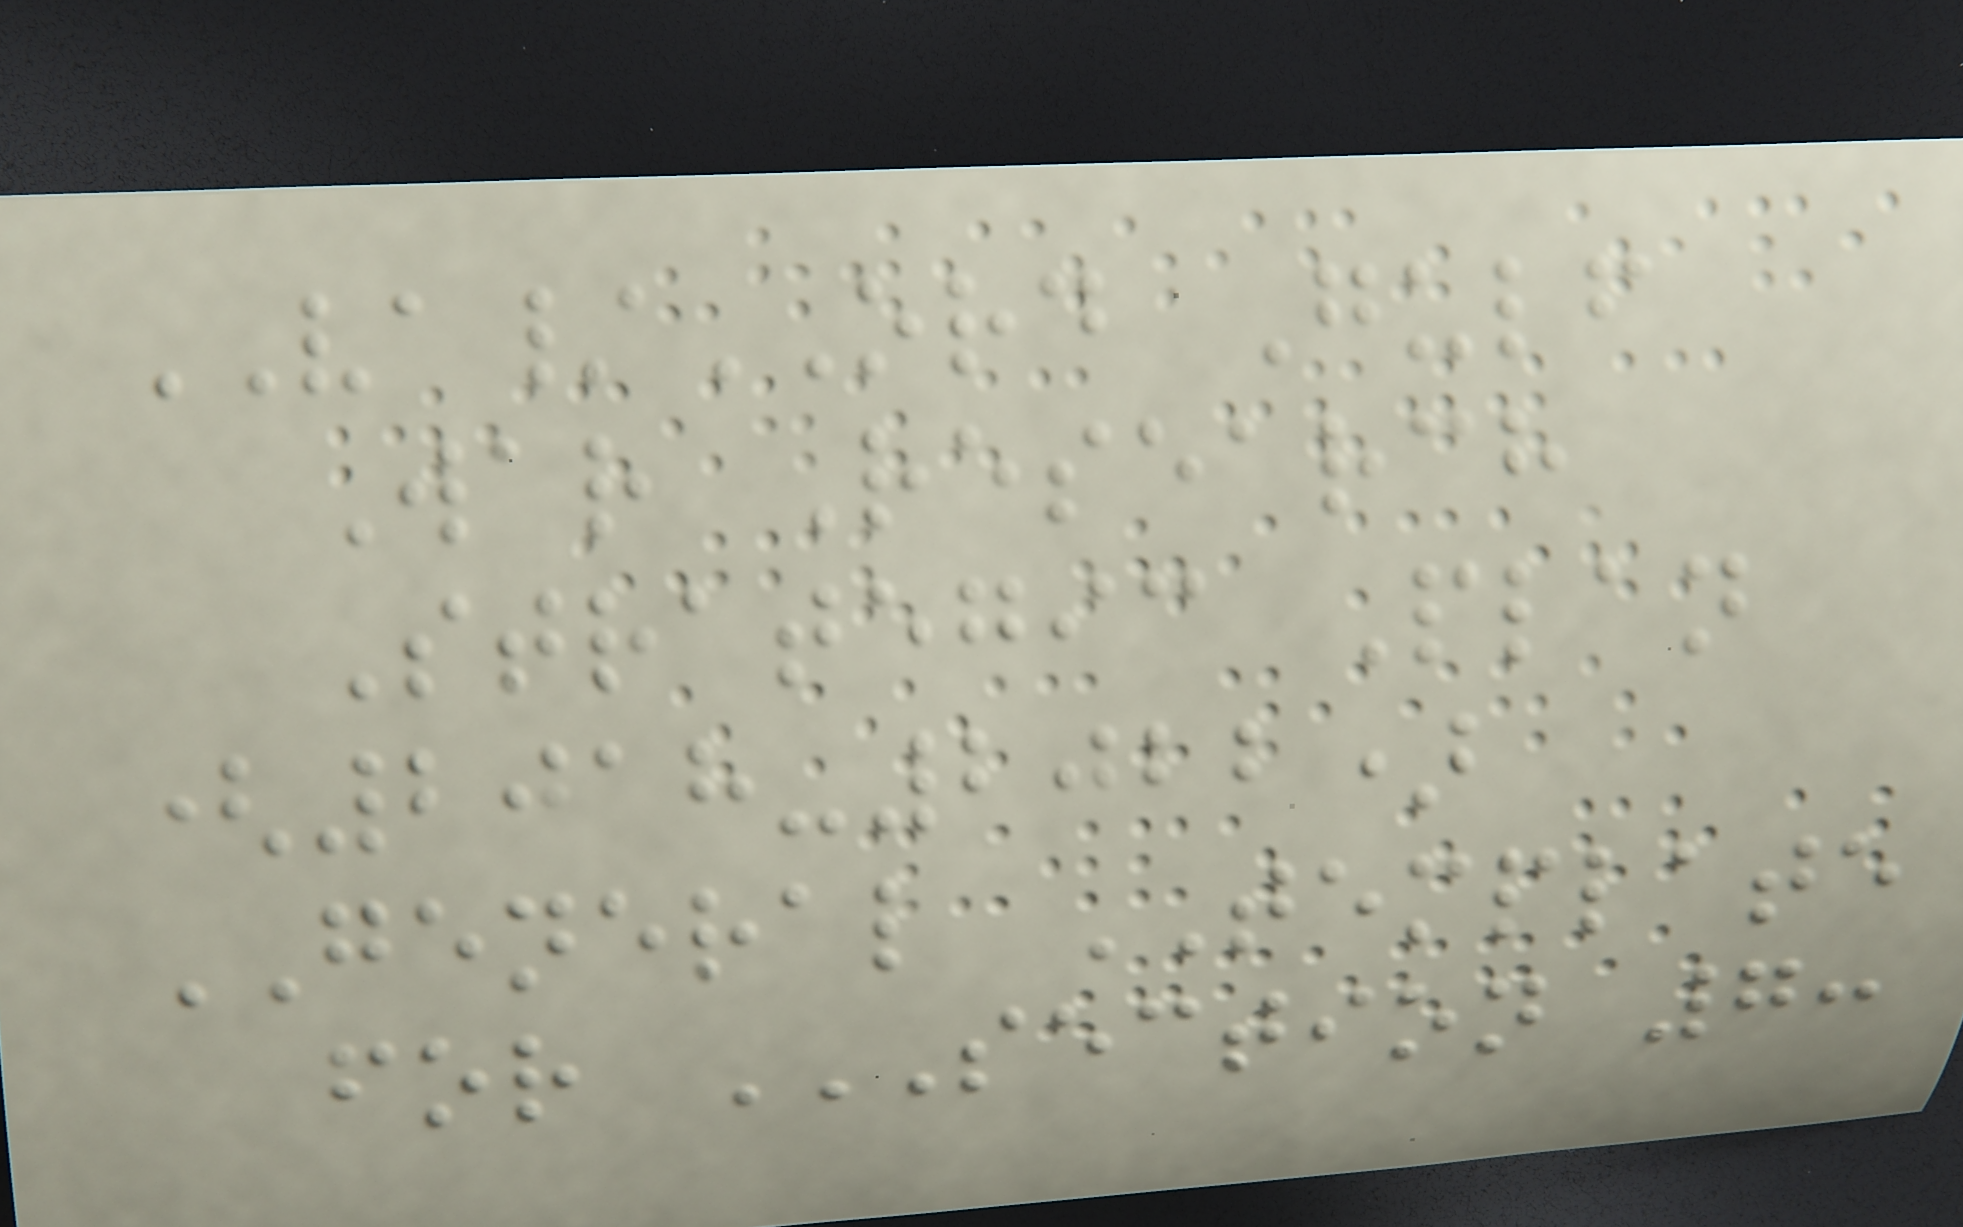VA/ORD Gulf
War Research
Strategic Plan
(2018-2022)
GENERAL TEMPLATE
for SECTION 7:
